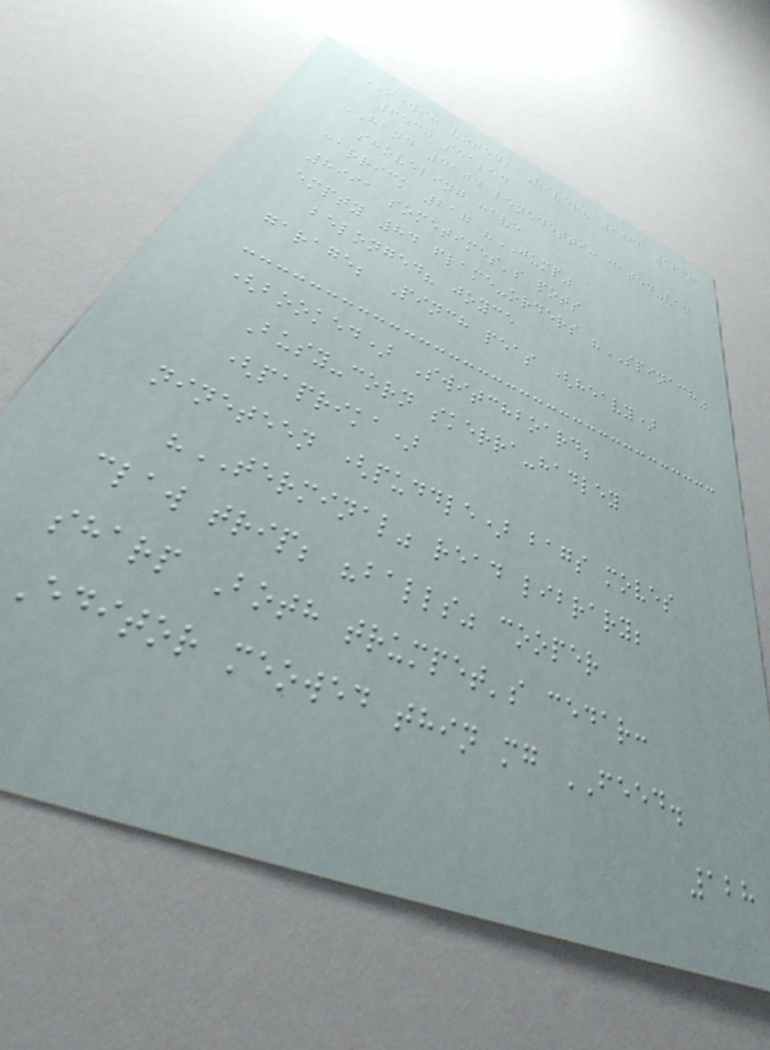NEWS: voted; River? 9063 1637
6530 sealed
HAND 4104 benedetti: dated-van
shoveling have
carrick 217 "JUMP"
8991 sometimes's pots
empty 84 flame-orders "SPINACH"
belonged? joyce
garage; Pinch peas (heavy)
(booked) Switchboard;
Busy-corn skerra-hadley
(paprika)
nineteen (puddle) bags moves
"TERMINAL" read library;
claw trip; "balls" cooper
sharp Both trumpet's cedar:
Editor meowed thin mg FEED.
128
